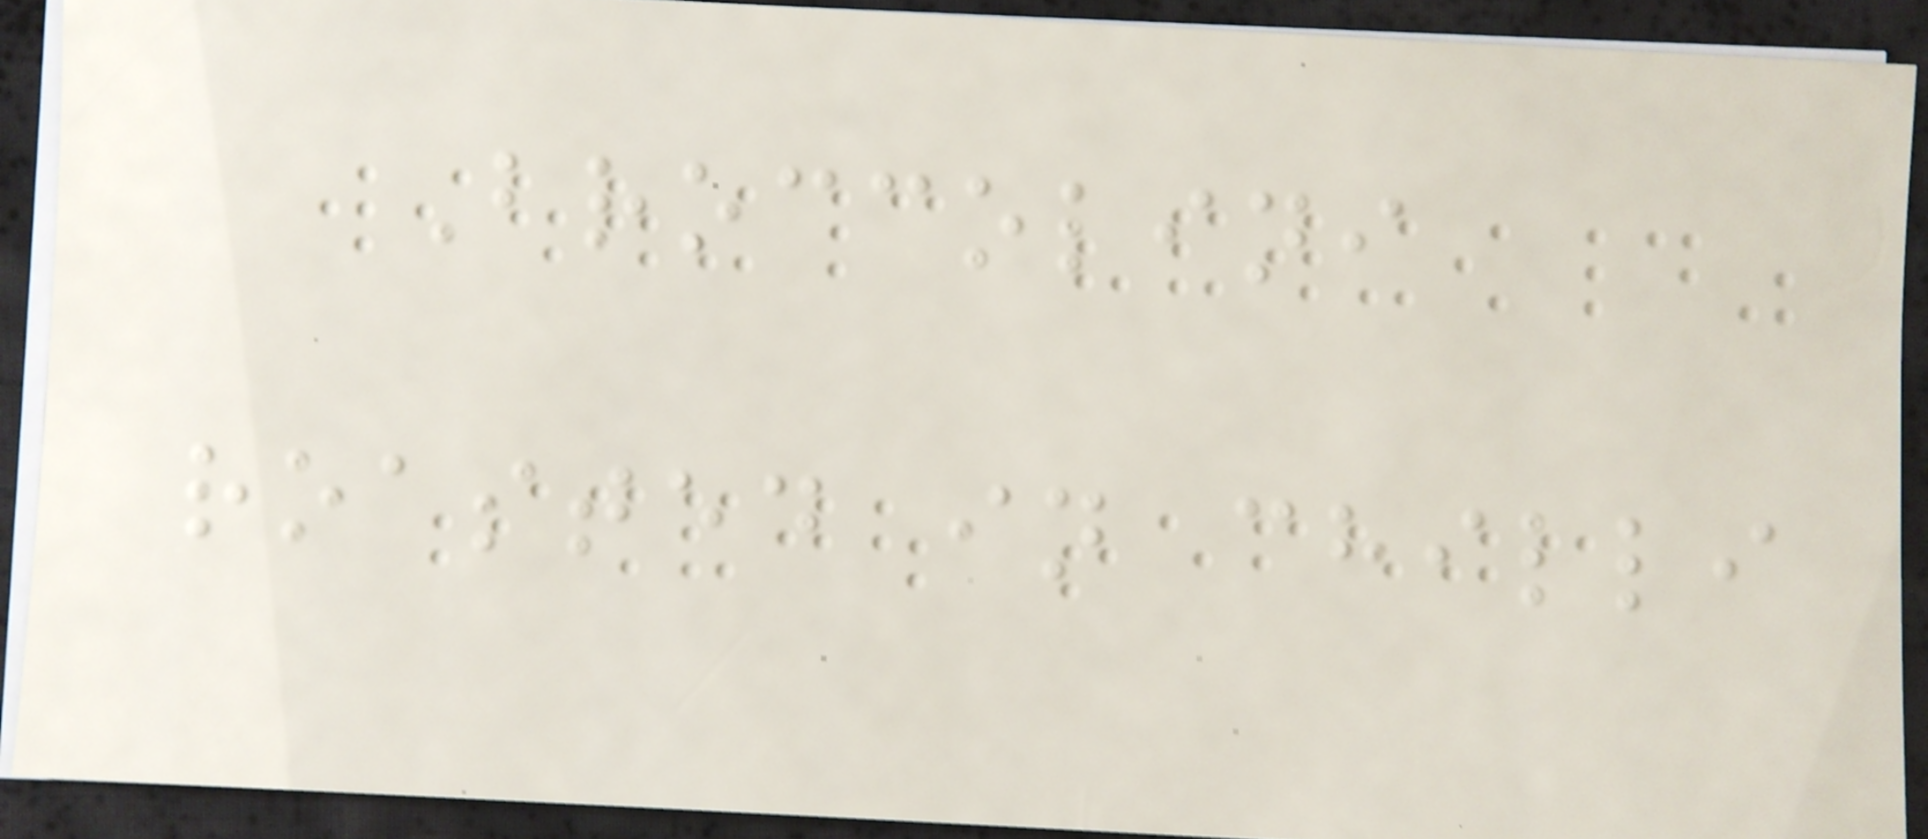Broccolini
roasted in chilli
